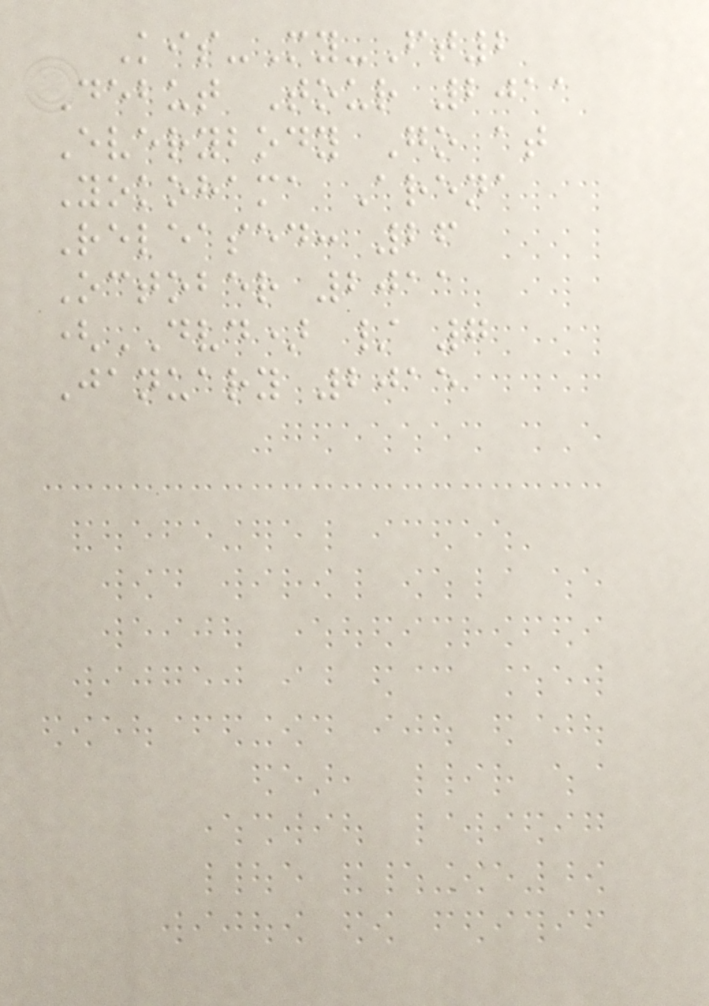Kis-My-Ft2
Debut Tour 2011
Everybody Go at
Yokohama Arena
Released: 26
October 2011
(DVD) / 7
January 2015
